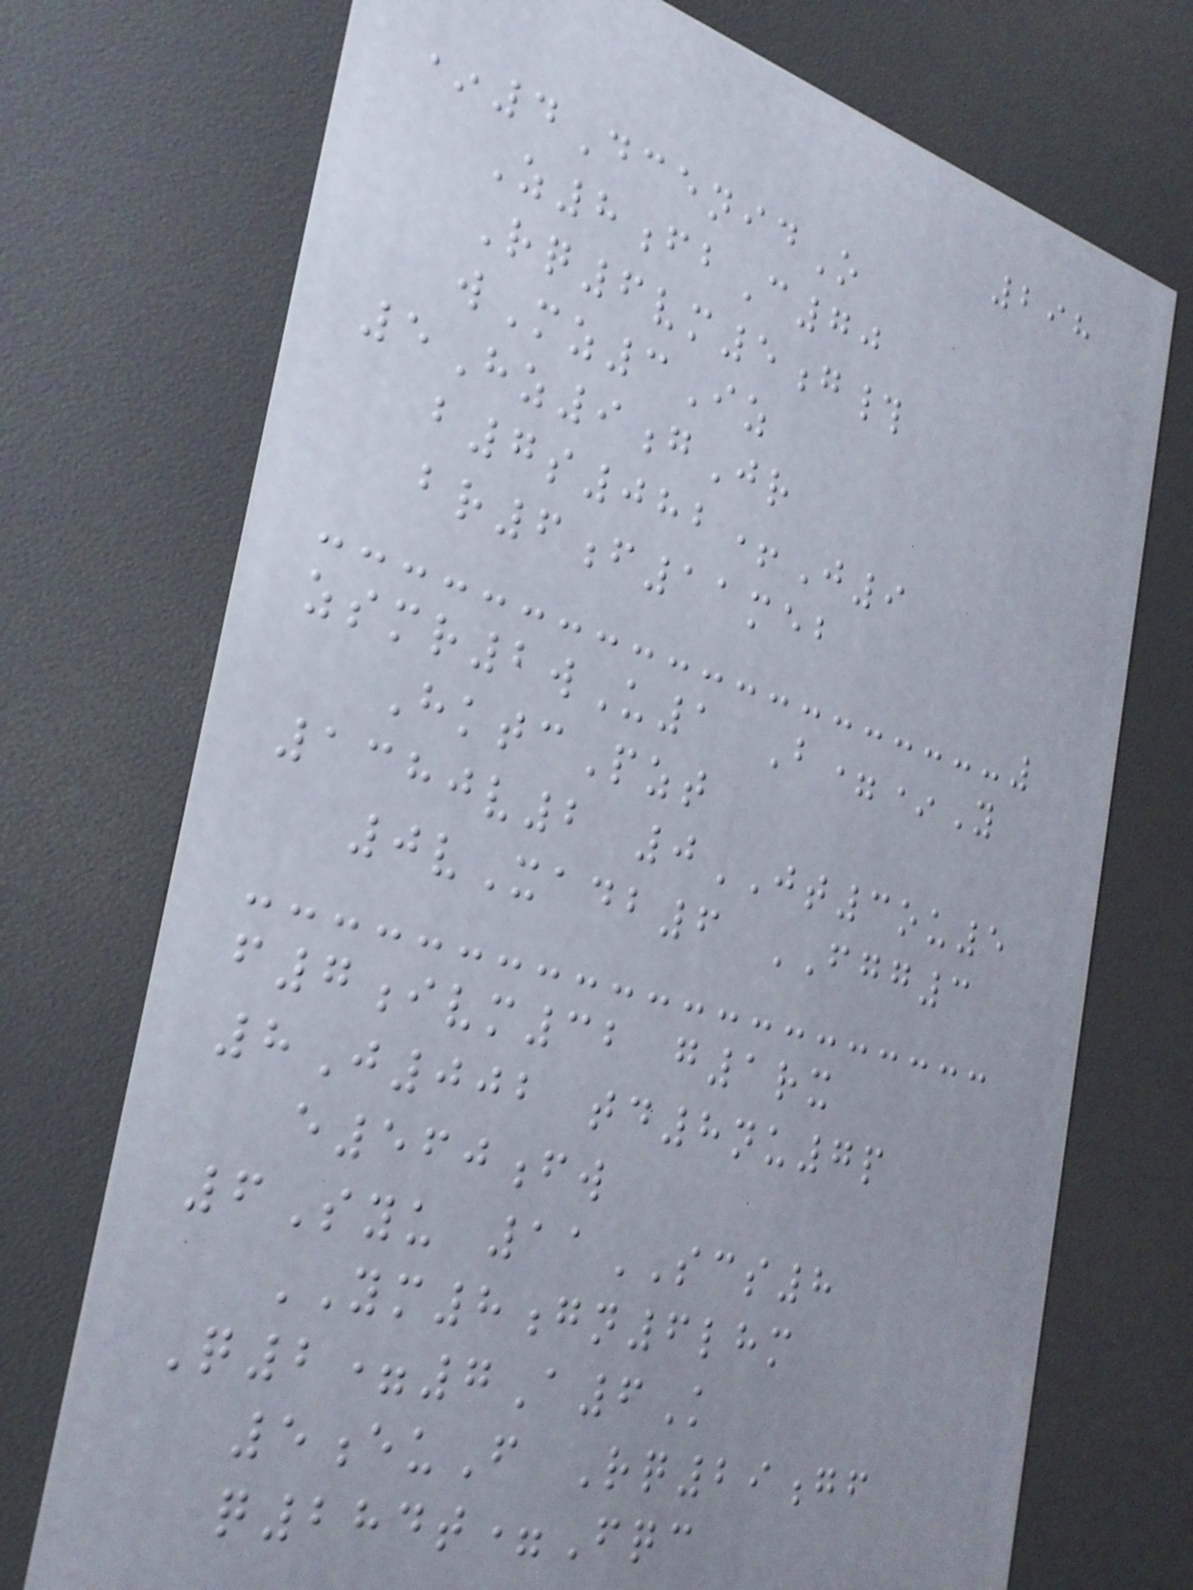298
*4DcenidO
Z8fbC70
Rq6vm5g#
wMz3Iz
5Hz9gJr
b7s082+J9
br6f11meb
zsmr2wU1 B=*Y
HktcPzt
1380v2 0JT3ou5
0vXadb6 FGG3
f7ivm32 g1rx
8J002 td8nu7p
e560fw
6Syu 11SCS8
YM8gn6lhm
Q2=7A6K
5euF Rq29gf
q284t=Fqc
